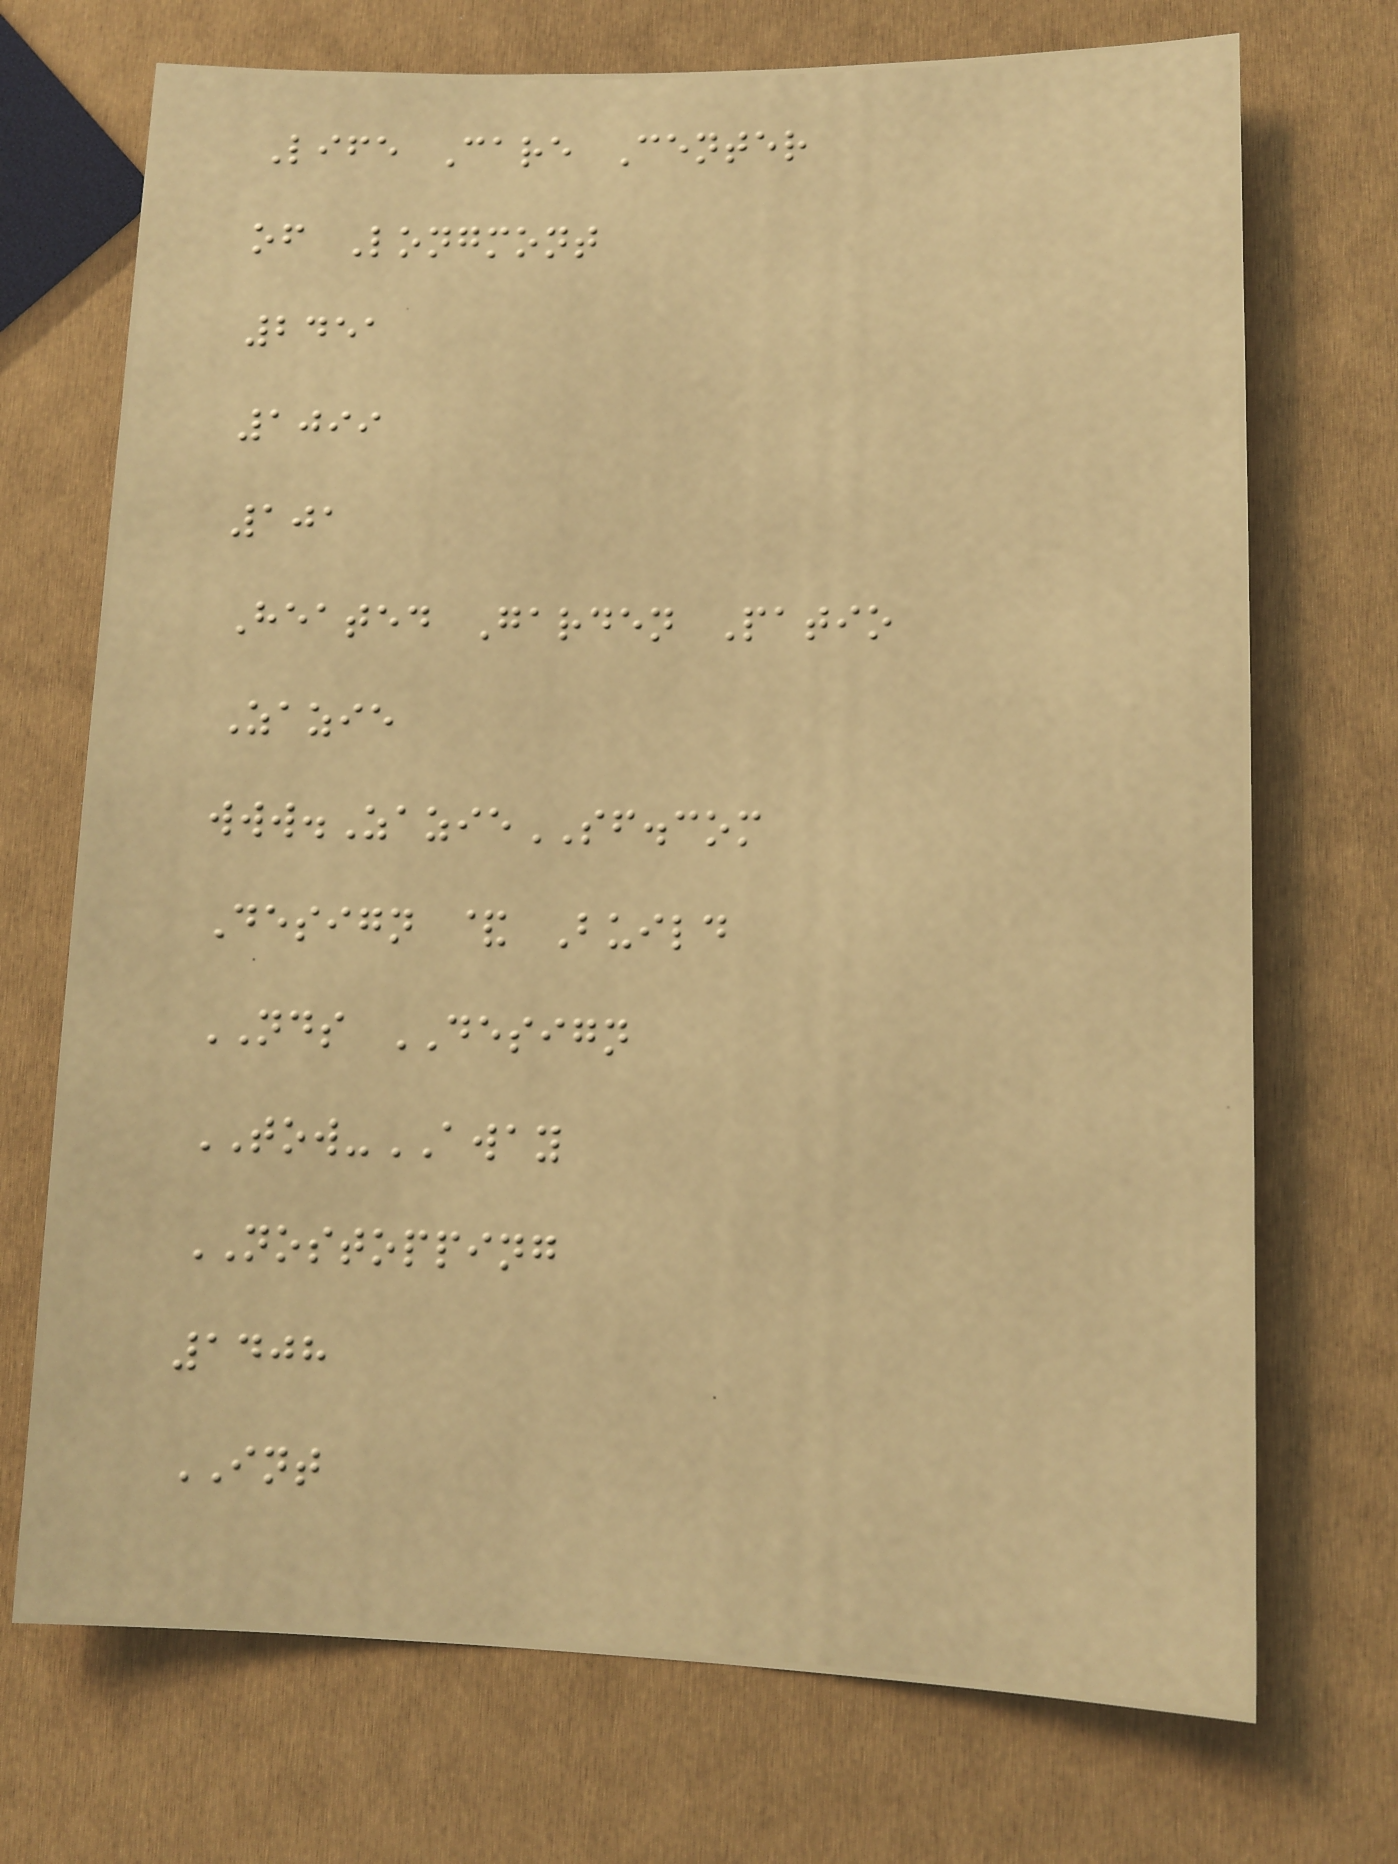Life Care Center
of Longmont
2451
1099
101
Heated Garden Patio
Zazie
www.ZazieSF.com
Design & Build
NDS DESIGN
TOW-AWAY
NOSTOPPING
1408
INT
